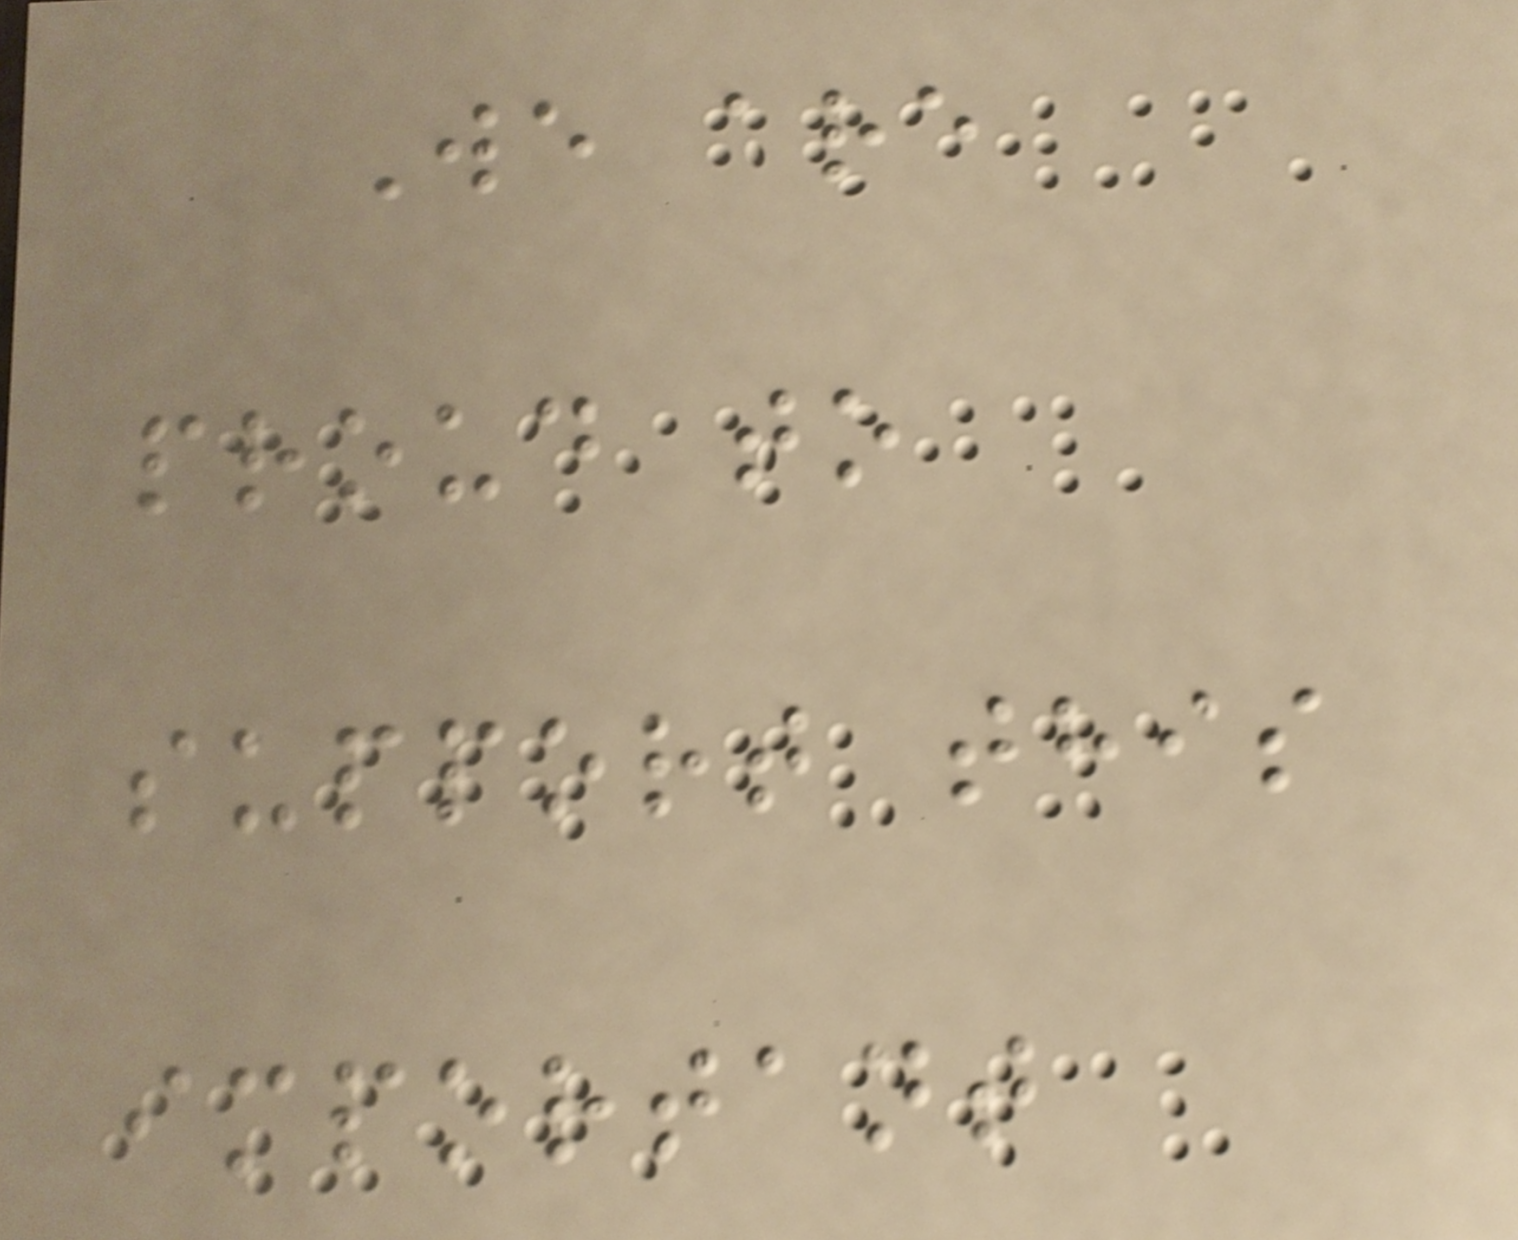We are
proud to
support this
important
